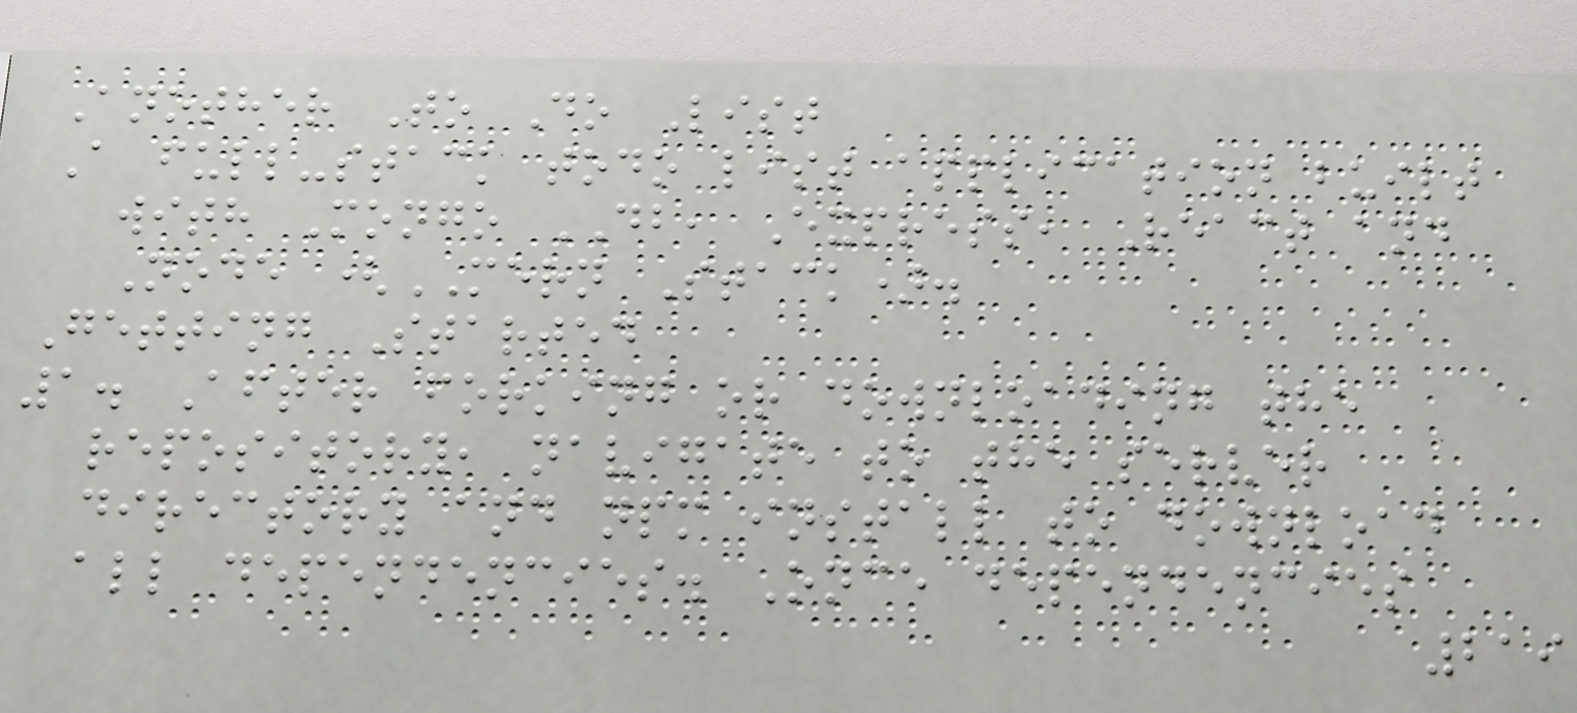Another To Do List
A full-stack todo list application built
with Mongo DB, Express, React and
Node (MERN Stack).
Getting Started
1. After forking or downloading the
repository, navigate to the server
directory and npm install to download
all dependencies. Once dependencies
219
